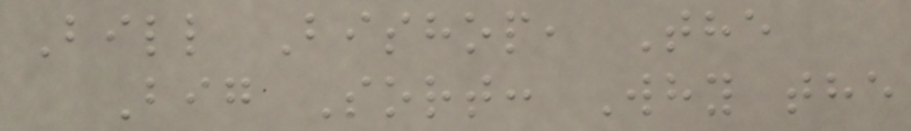Bill Bishop, The
Big Sort: Why the
